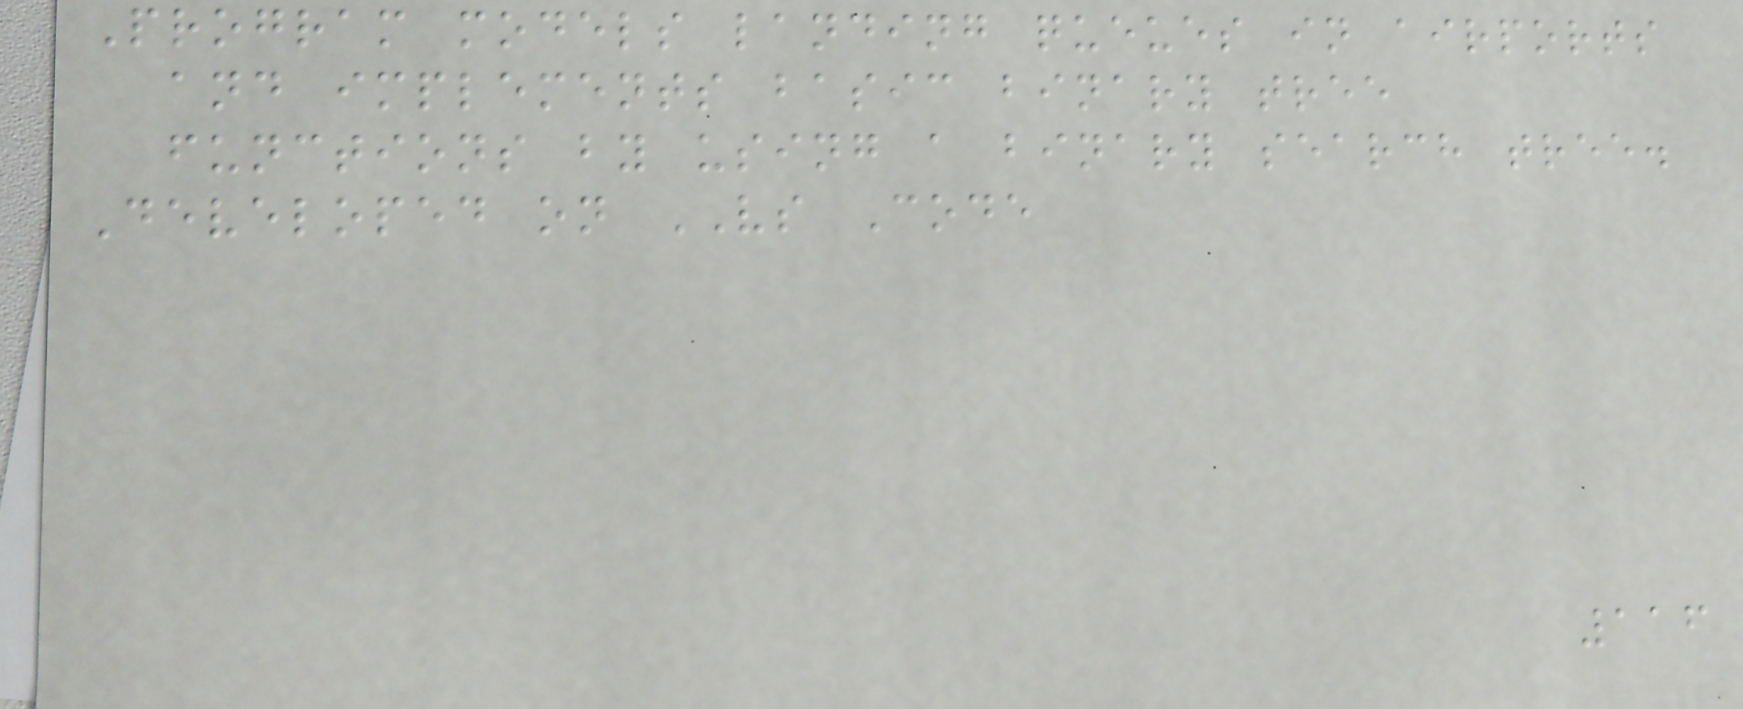Program models landing queues in airports
and implements basic binary tree
functions by using a binary search tree.
Developed on VS Code
116
